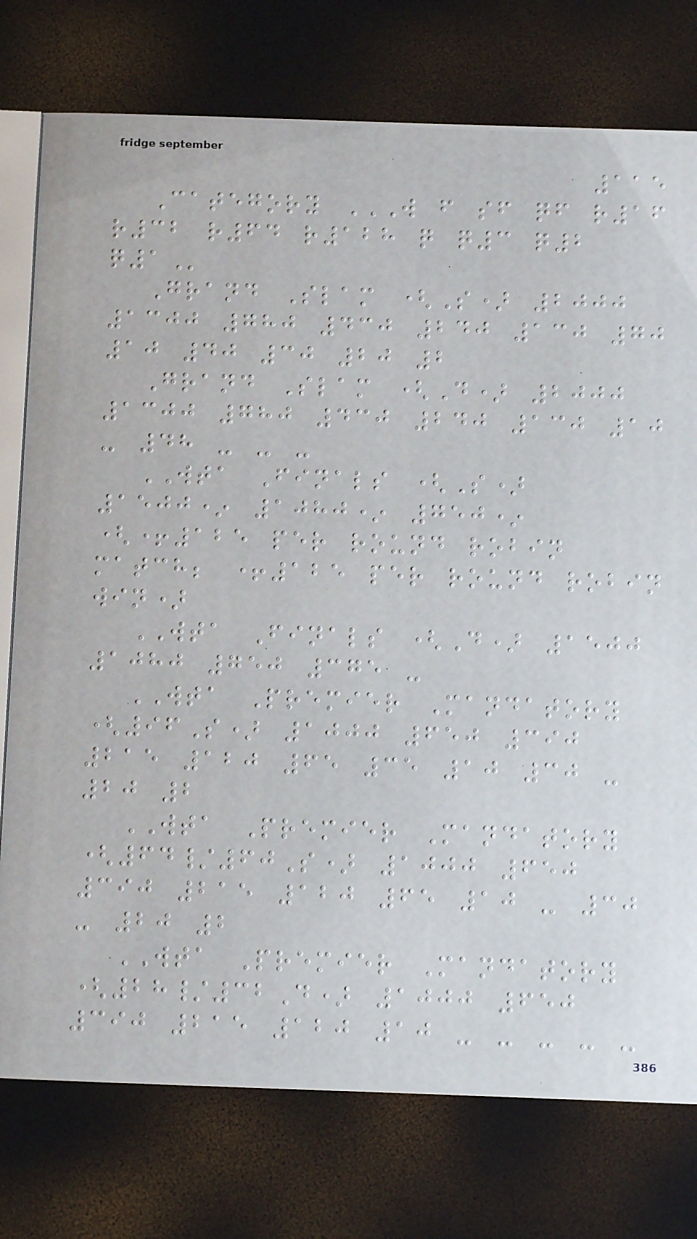115
Category W F SF QF R16
R32 R64 R128 Q Q3 Q2
Q1
Grand Slam (S) 2000
1300 780 430 240 130 70
10 40 30 20 2
Grand Slam (D) 2000
1300 780 430 240 130 10
- 48 - - -
WTA Finals (S)
1500* 1080* 750*
(+125 per round robin
match; +125 per round robin
win)
WTA Finals (D) 1500
1080 750 375 -
WTA Premier Mandatory
(96S) 1000 650 390
215 120 65 35 10 30 -
20 2
WTA Premier Mandatory
(64/60S) 1000 650
390 215 120 65 10 - 30
- 20 2
WTA Premier Mandatory
(28/32D) 1000 650
390 215 120 10 - - - - -
